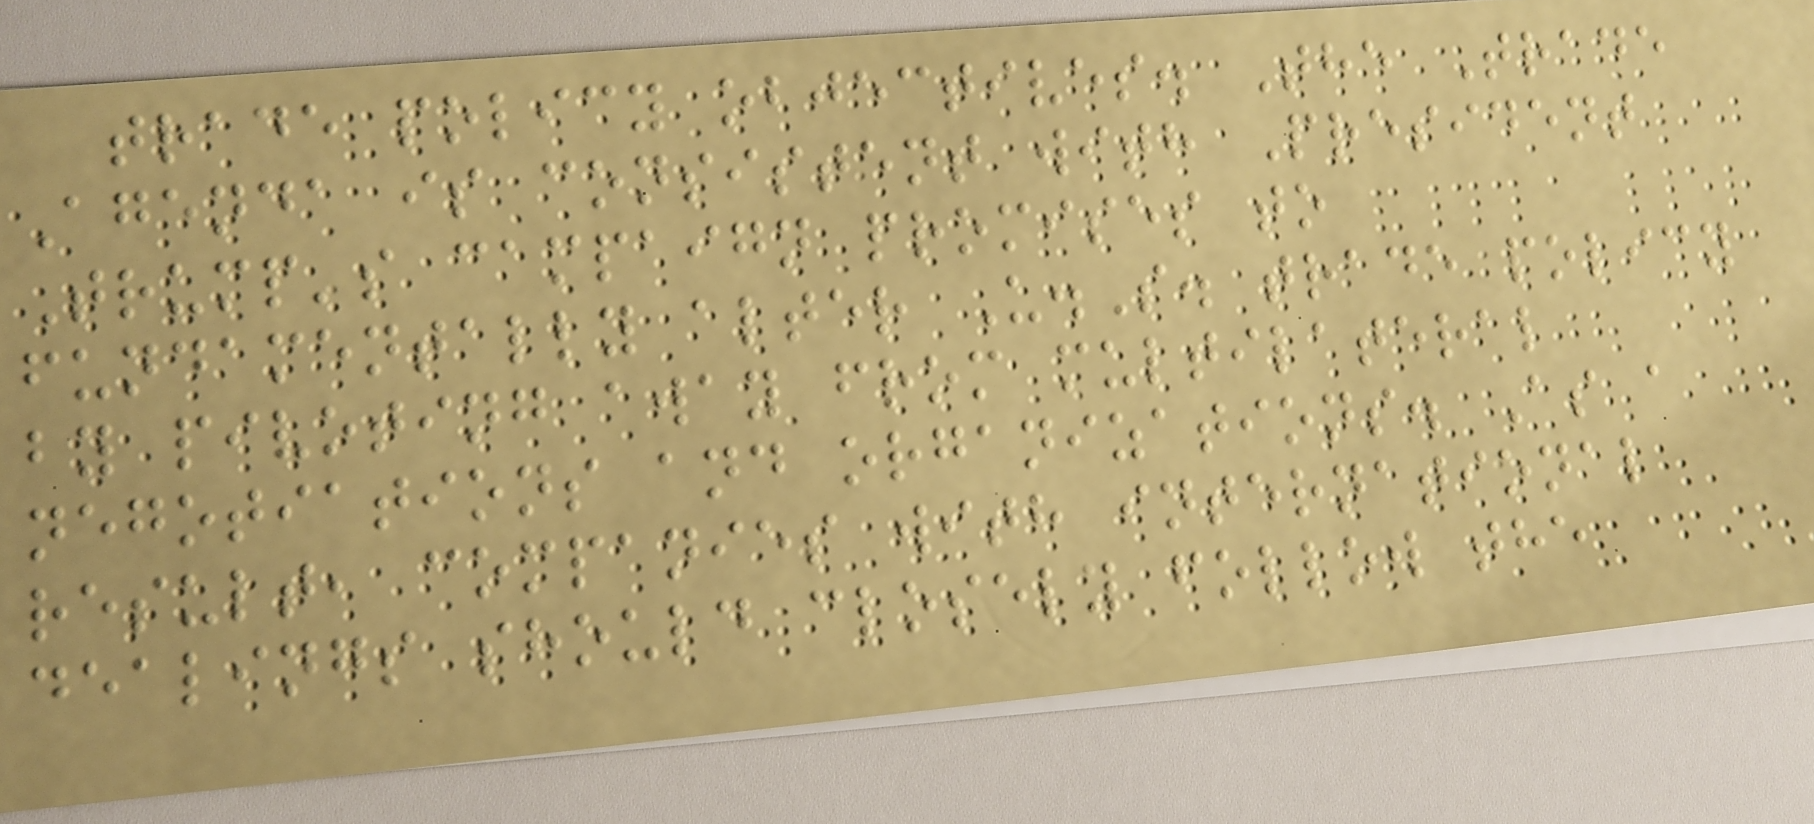trade policy objectives. The Trade
Agenda is consistent with President
Trump's campaign promises to
fundamentally alter U.S. trade policy
by pivoting away from multilateral
negotiations and organizations. As a
result, companies with international
dealings should closely follow the
